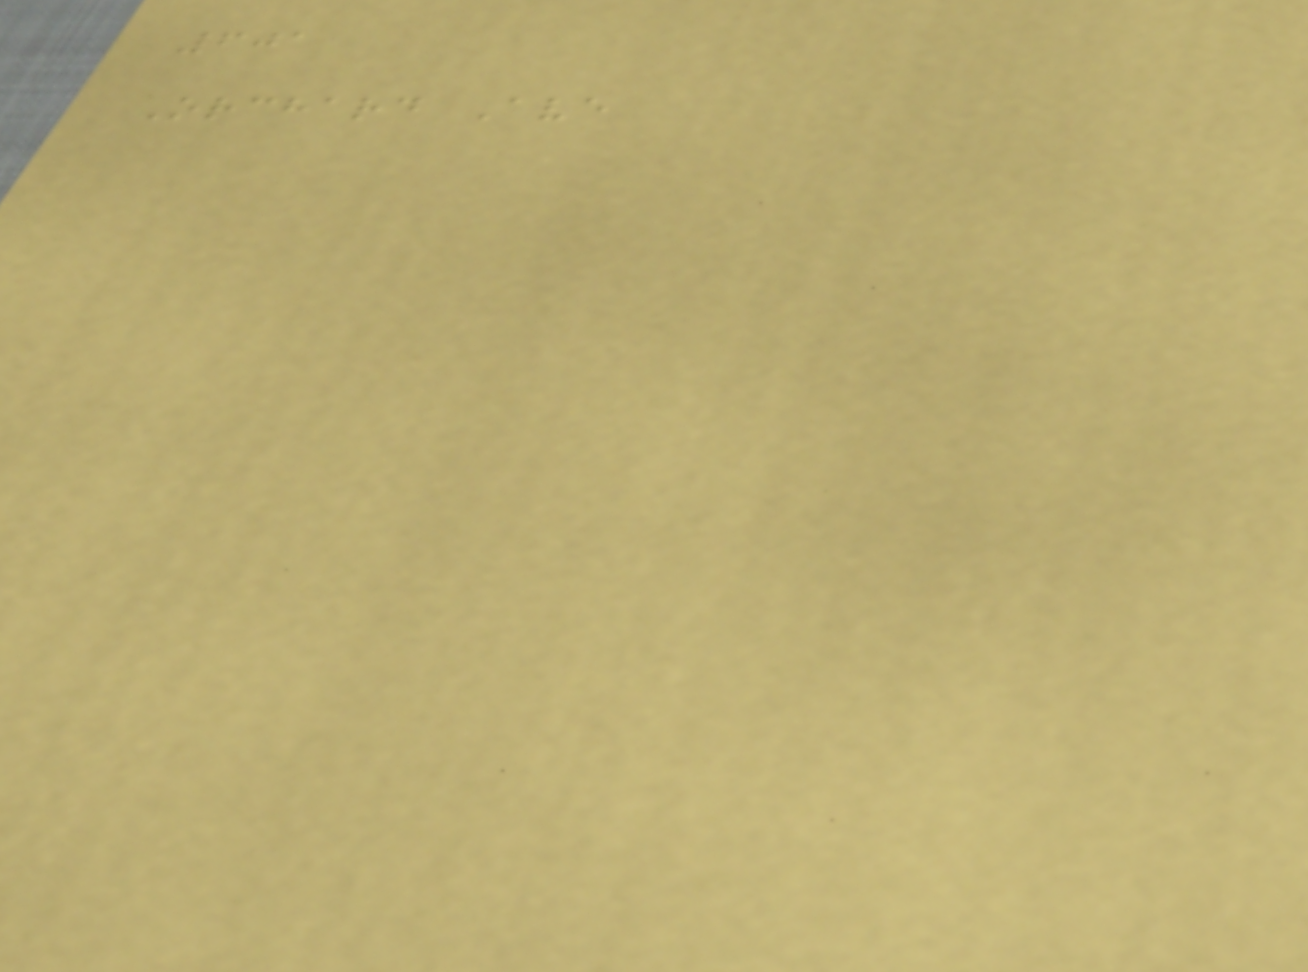601
Orchard Ave
